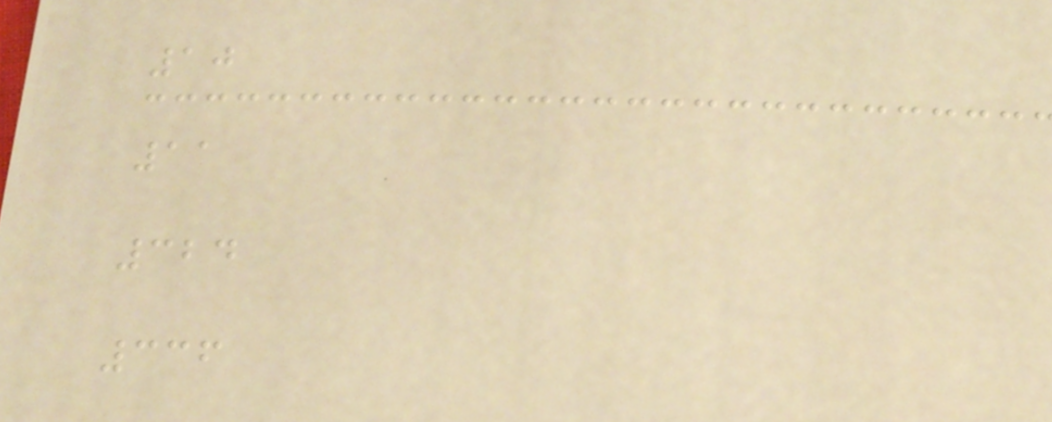10
11
324
336
